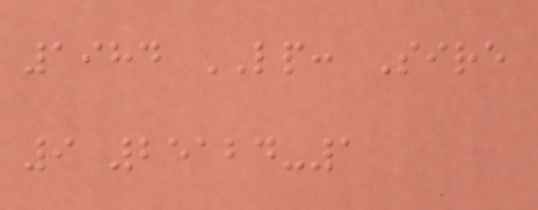1984 LP: Sire
9 25124-1
